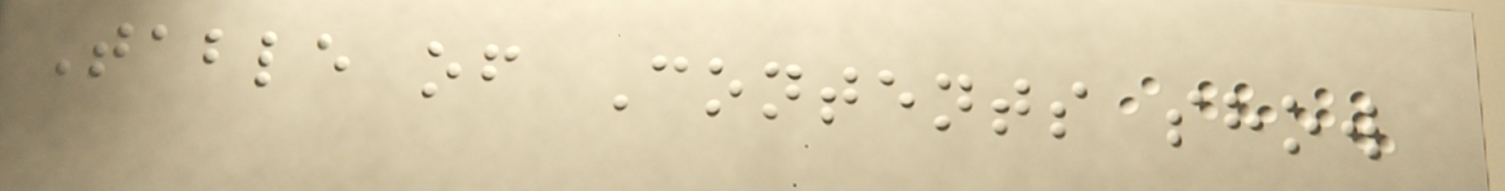Table of Contents show
